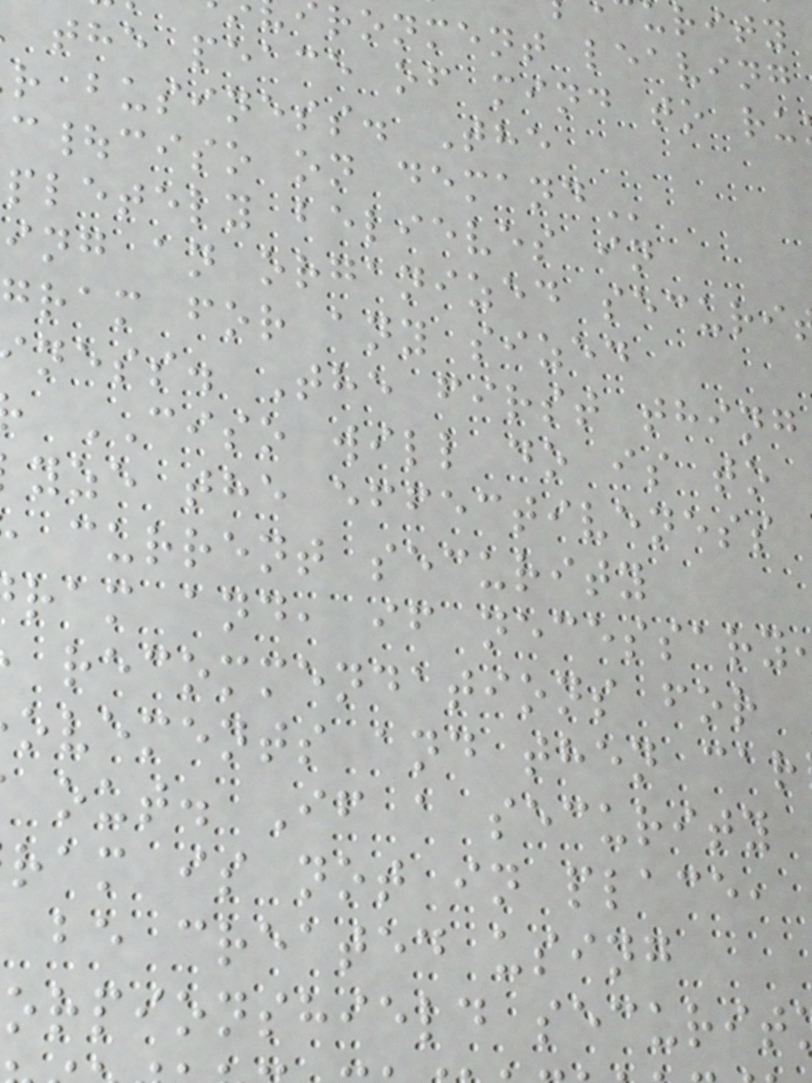ronment leaving
the peace of mind to ru
r business. The
c|ciso on
pletely believes in
ing an organized securi
gram for any sized
ness. The first thing
CISO will do is to
yze the effectiveness
current security
ram and, if necessary
recommendations for
ovements and then car
out. If a security
ram is not in place,
be created using
orpionshield securit
